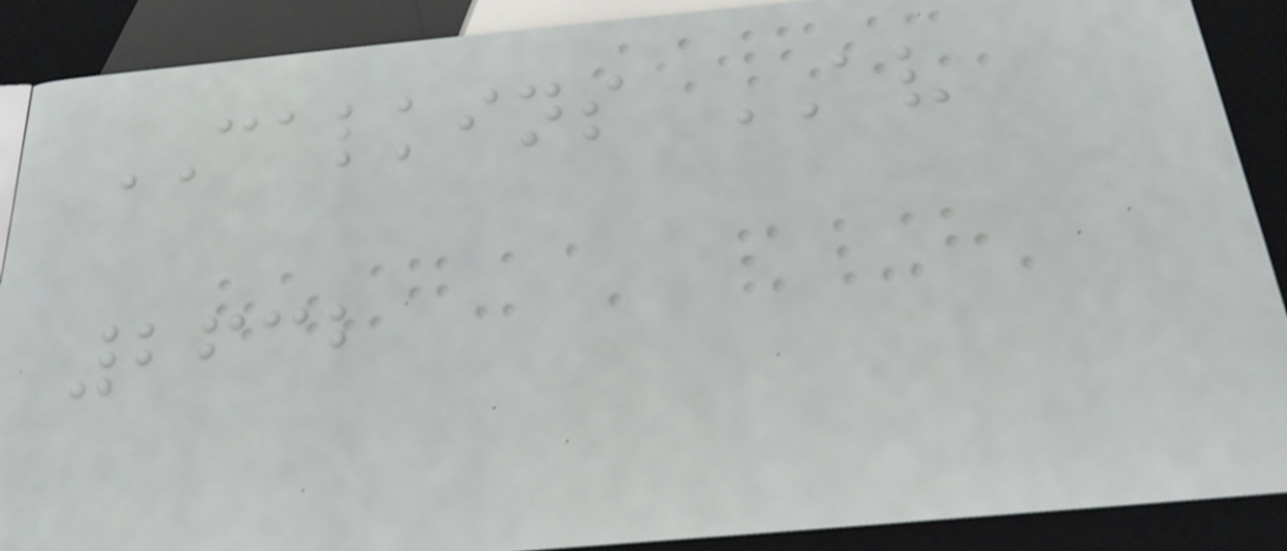CALKINS AV
2632
